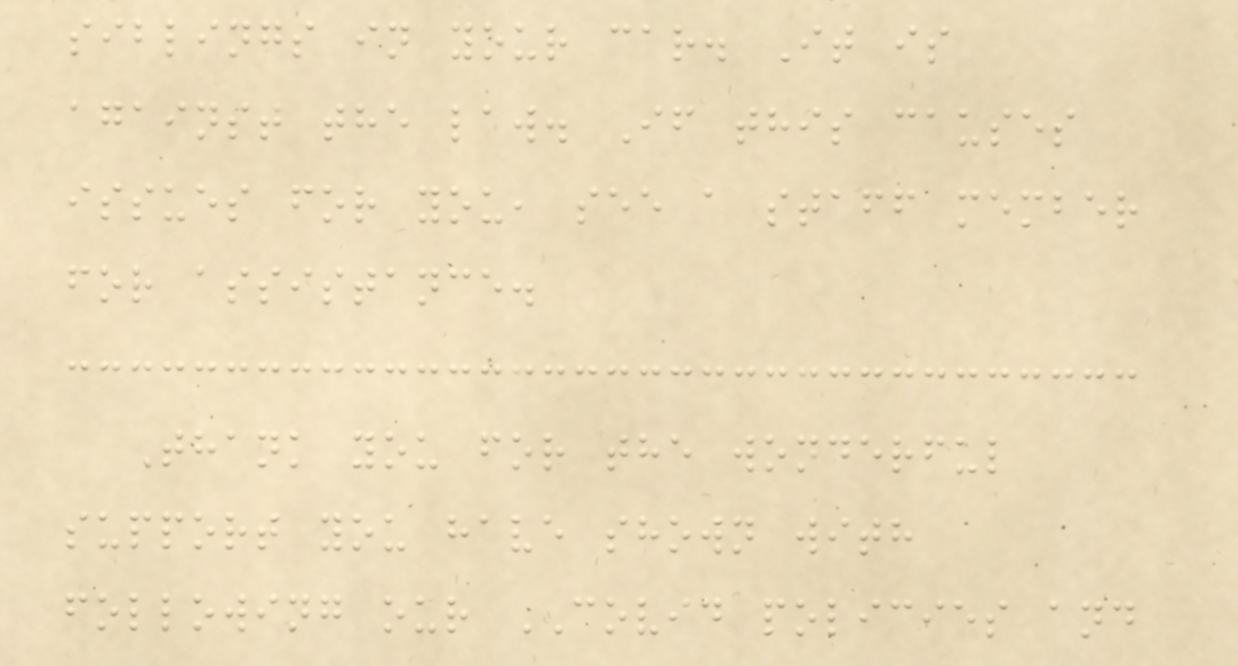siblings in your car. It is
against the law. If this causes
issues for you, see a staff member
for assistance.
Thank you for the wonderful
support you have shown with
following our COVID policies and
